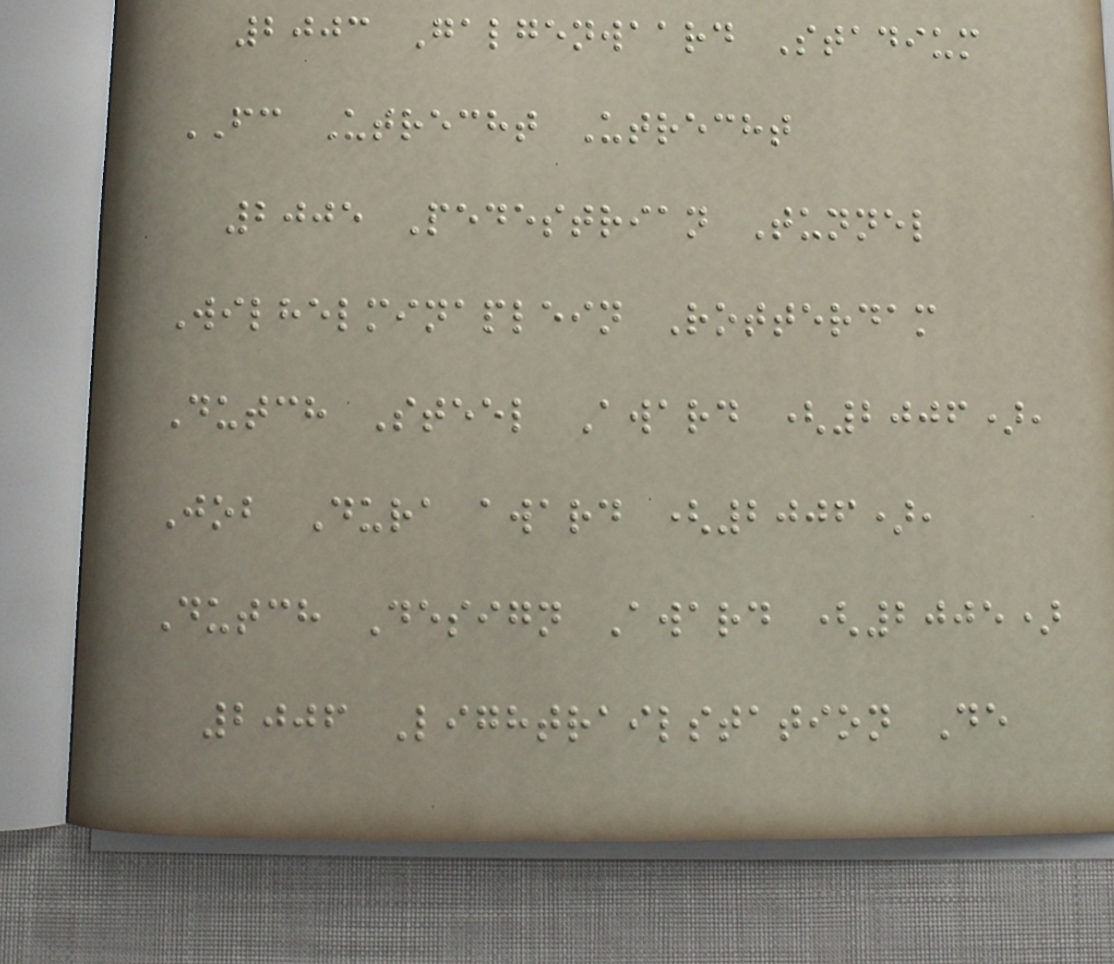2003 Galgenwaard Stadium
FC Utrecht Utrecht
2005 Pedestrian Tunnel
Wilhelminaplein Rotterdam
Dutch Steel Award (2006),
Job Dura award (2006),
Dutch Design Award (2005)
2006 Lightrailstation De
